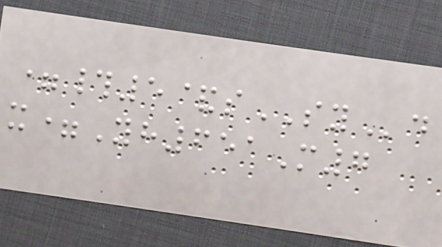=#5&sSYd
x=Yh651M7
